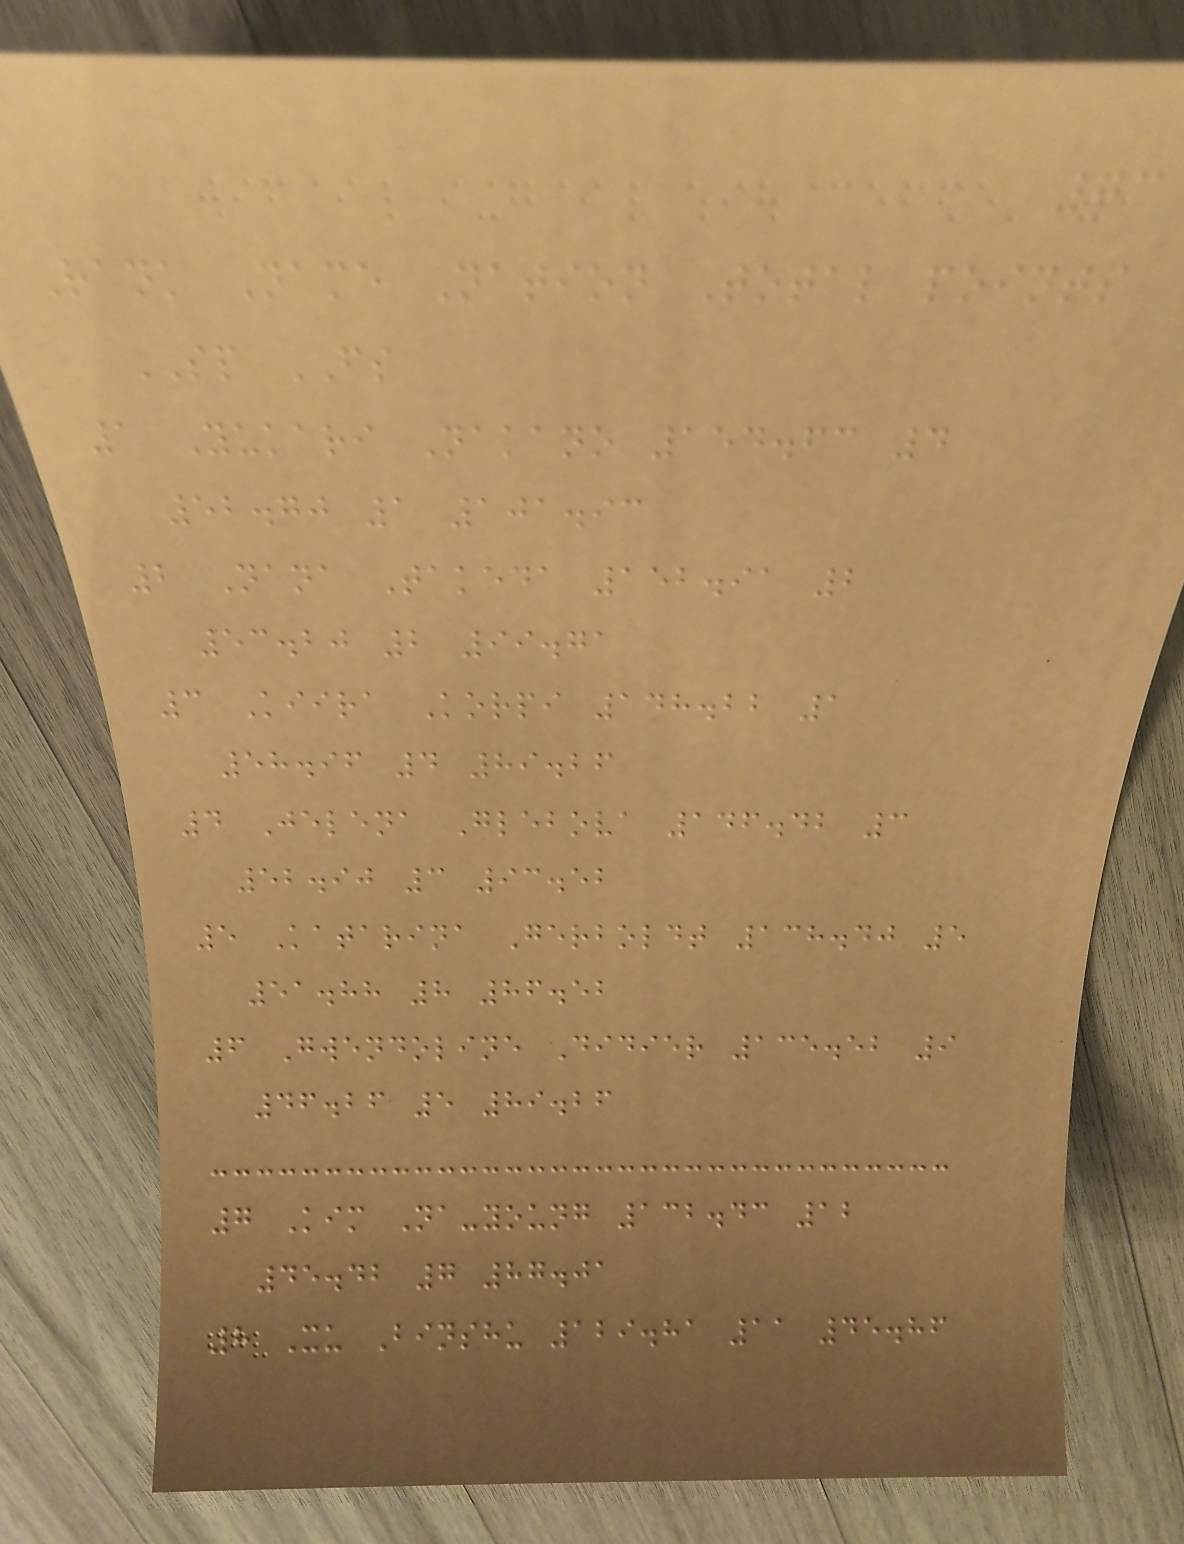73
Rank Name Nation Total points
SP FS
1 Yukari Nakano 154.63 4
52.70 1 101.93
2 Nana Takeda 152.91 2
53.20 2 99.71
3 Kiira Korpi 148.22 1
58.96 4 89.26
4 Jelena Glebova 146.42 3
52.90 3 93.52
5 Katarina Gerboldt 138.40 5
51.88 8 86.52
6 Gwendoline Didier 135.52 9
46.26 5 89.26
7 Kim Na-young 132.43 12
45.42 7 87.01
8 Xu Binshu 129.81 11 45.86
